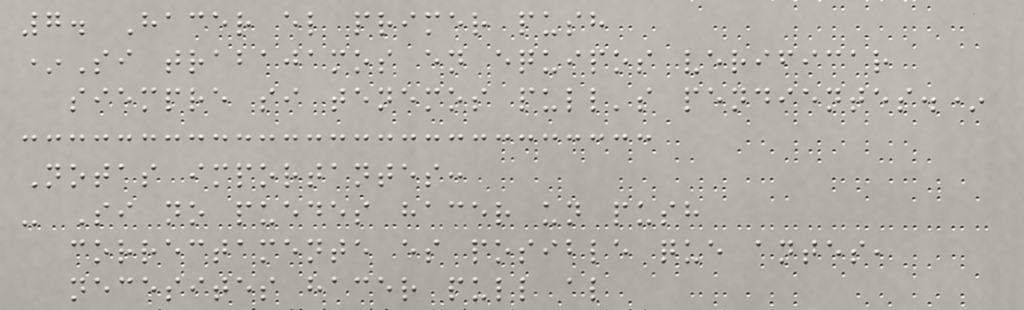7. Hacer el primer push
*Si trabajamos en equipos verificar
siempre si tenemos pull's pendientes.*
Notas importantes:
- Si no puedes hacer un push
correctamente es posible que antes,
necesites hacer pull al
